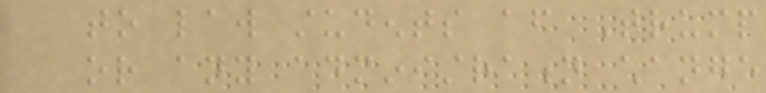to law students after Trump
or any administration change
